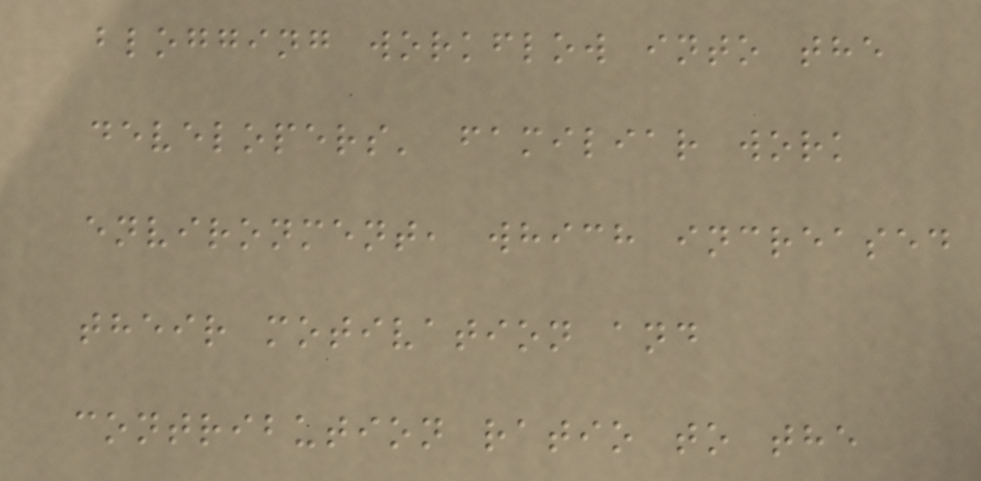blogging workflow into the
developers' familiar work
environment, which increased
their motivation and
contribution ratio to the
